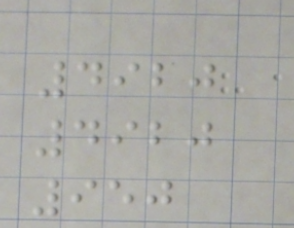4920
4920
950
